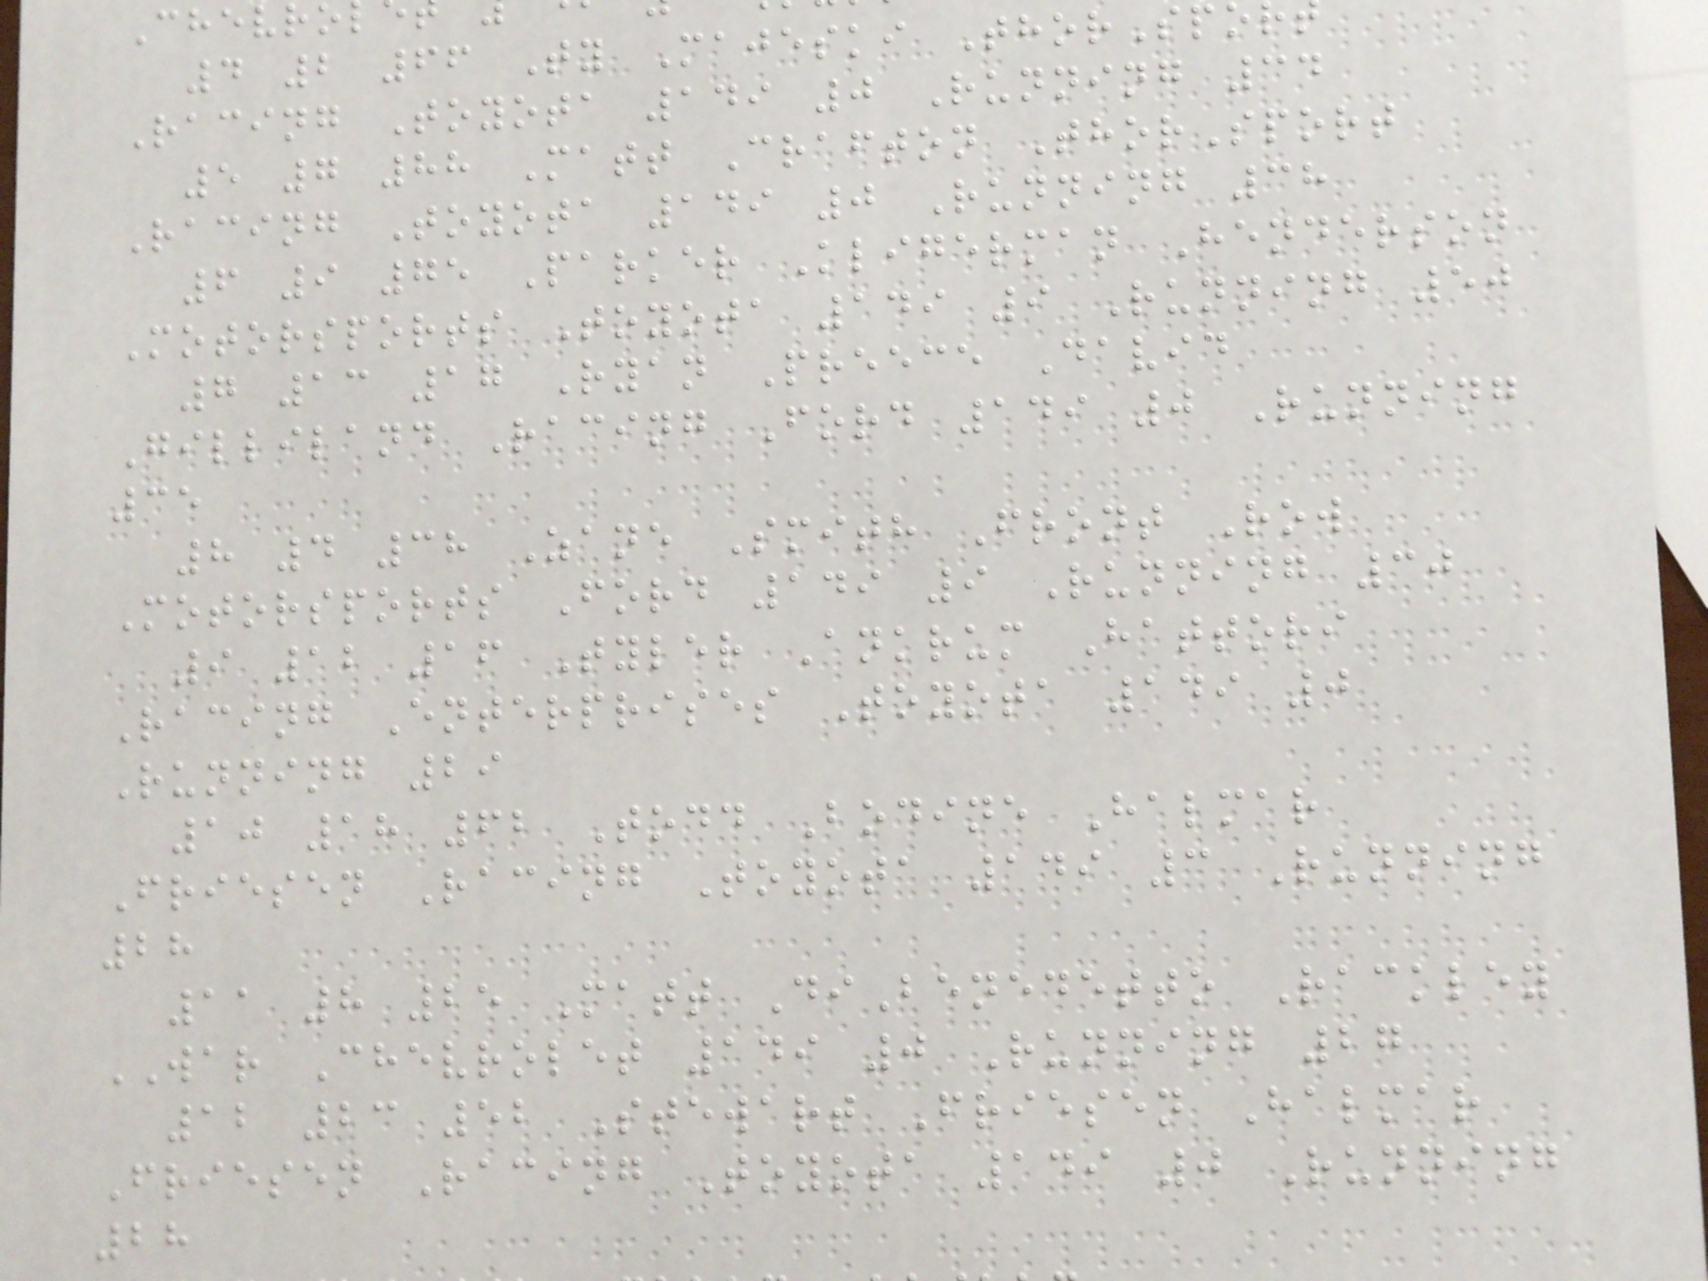4 2 66 Ty Majeski ThorSpo
Racing Toyota 149 0 Running 34
5 7 88 Matt Crafton ThorSport
Racing Toyota 149 0 Running 38
6 9 75 Parker Kligerman Henderson
Motorsports Toyota 149 9 Running 50
7 13 17 Ryan Preece David
Gilliland Racing Ford 149 0 Running
35
8 4 38 Zane Smith Front Row
Motorsports Ford 149 9 Running 30
9 12 16 Tyler Ankrum Hattori
Racing Enterprises Toyota 149 0
Running 29
10 18 62 Todd Bodine Halmar
Friesen Racing Toyota 149 3 Running
28
11 8 25 Matt DiBenedetto Rackley
WAR Chevrolet 149 0 Running 27
12 23 52 Stewart Friesen Halmar
Friesen Racing Toyota 149 0 Running
28
